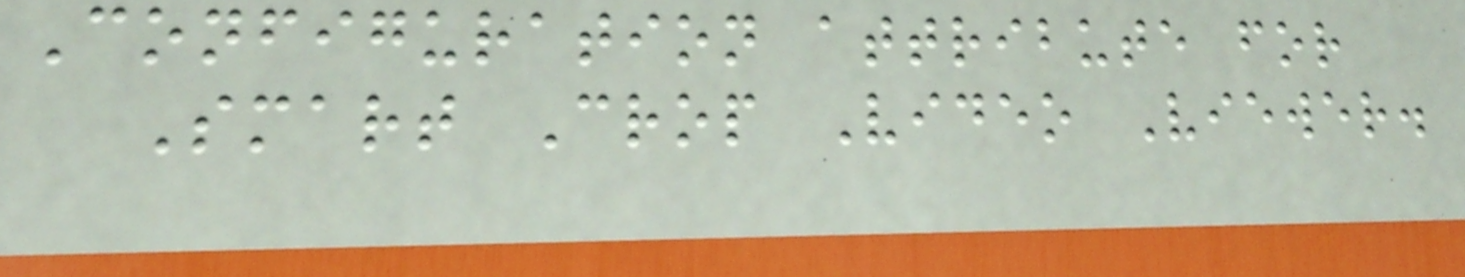Configuration attribute for
Smart Crop Video Viewer.
